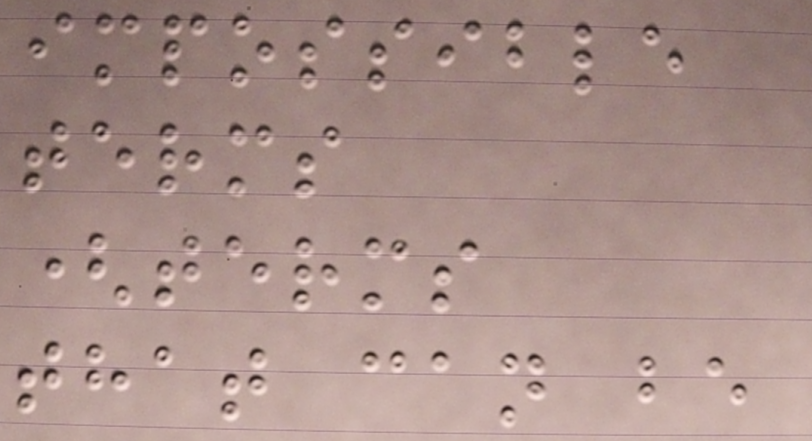impossible
terms
(terms
that can be
